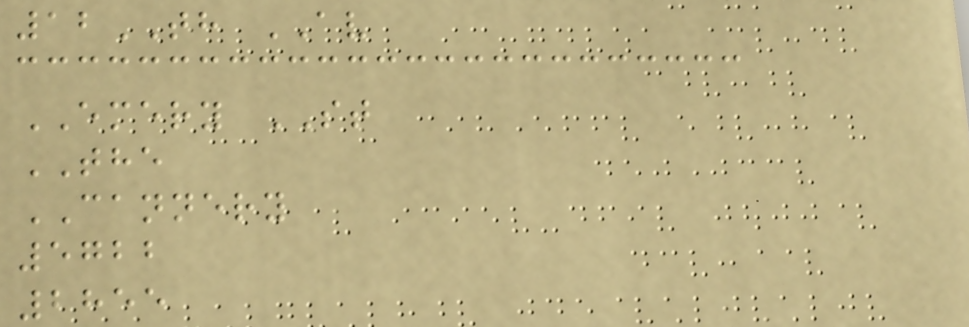12TH AV
EMERY ST
THE
CANNERY
5722
2855
